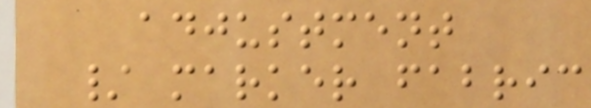adjustment
/ marker fabric
